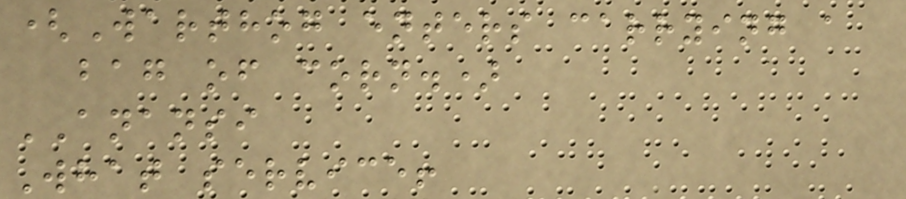(Warthog enters carrying a
bag of corn.)
ANANSI
What service!
